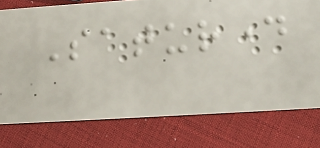Saturday
